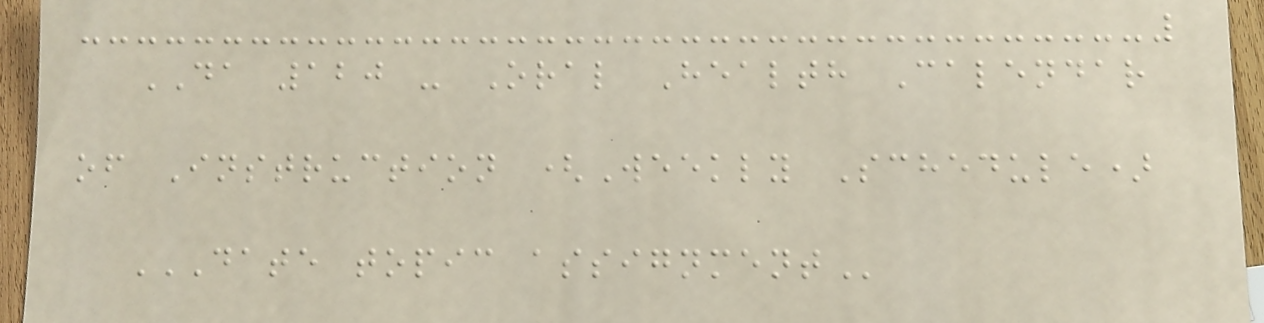DA 120 - Oral Health Calendar
of Instruction (Weekly Schedule)
DATE TOPIC ASSIGNMENT
